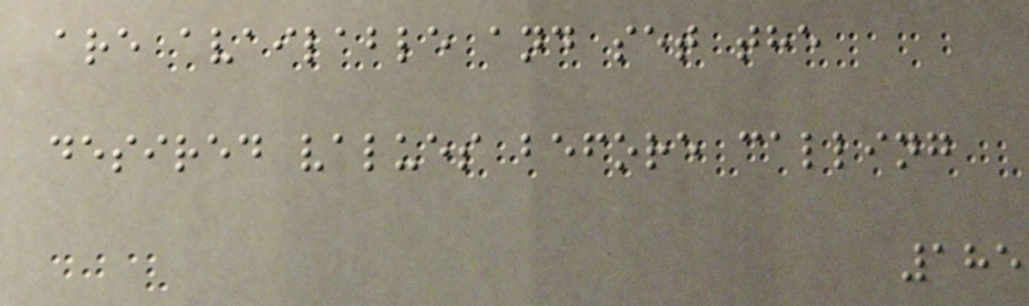are available and set the
desired values before calling
185
